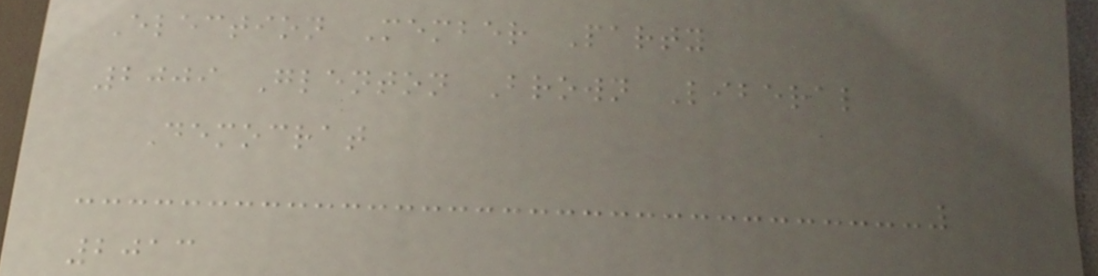Election Member Party
2009 Glenton Brown Liberal
Democrat
2013
